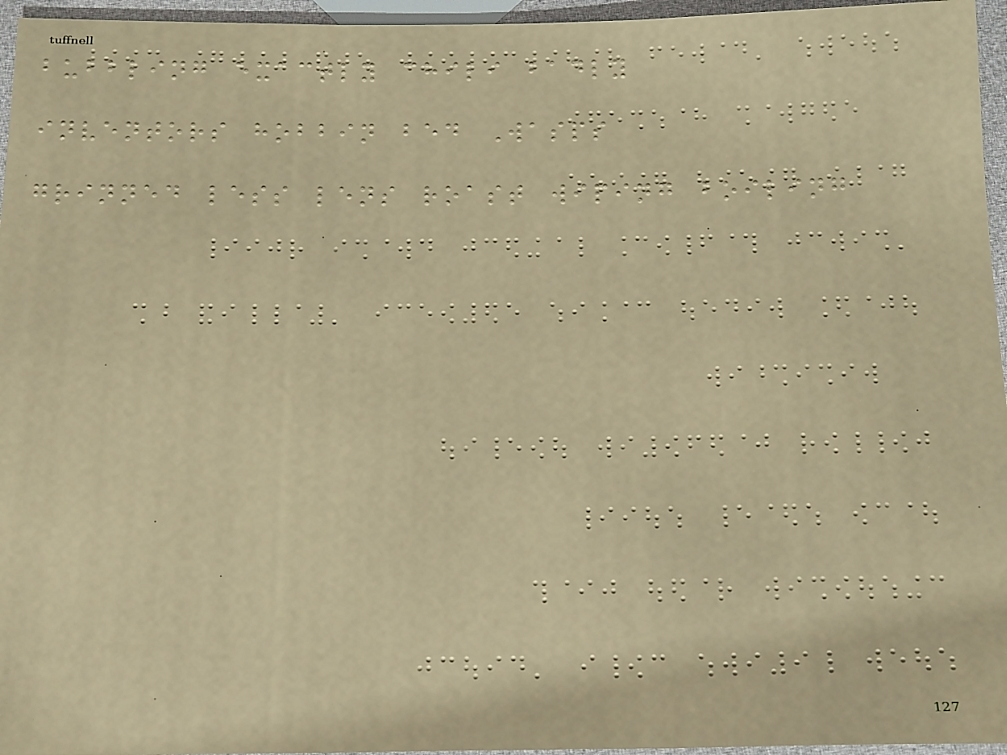bubbling exactly chili badly
inventors hobbin bed Wasps
grinned less lens roast wiping boiling
